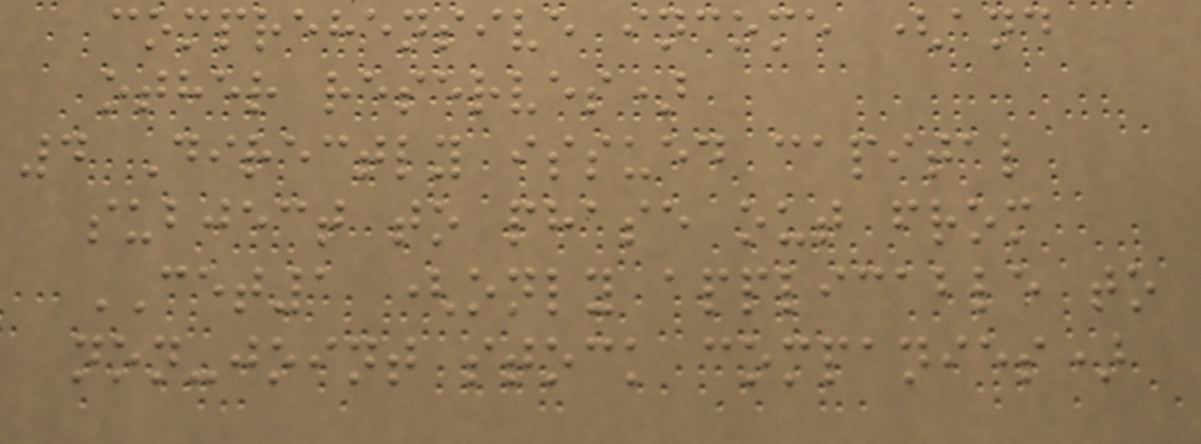comprehensive income (and
other reserves)
4 Directly issued capital
subject to phase out from
CET1 (only applicable to
non-joint stock companies)
